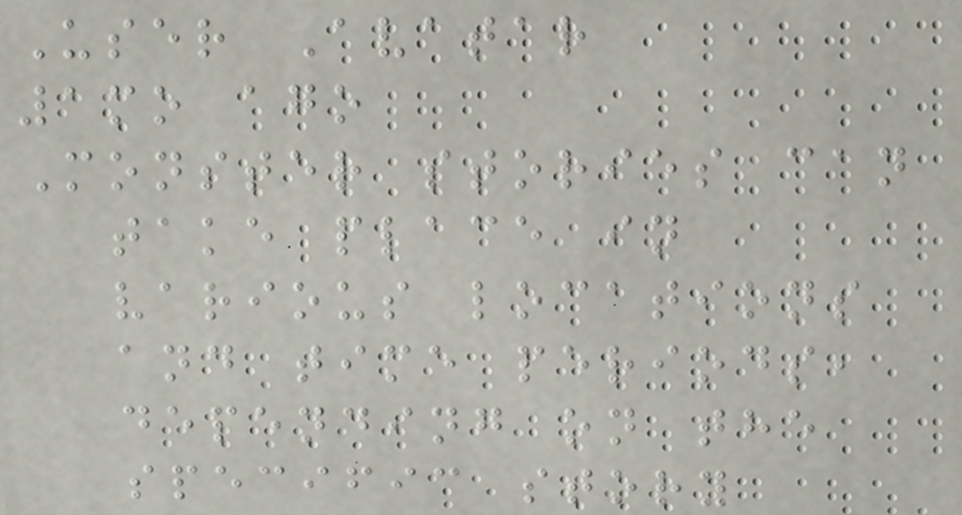User Avatar
1mo ago
Monster stories can
take place in
various locations
and time periods,
depending on the
specific story
